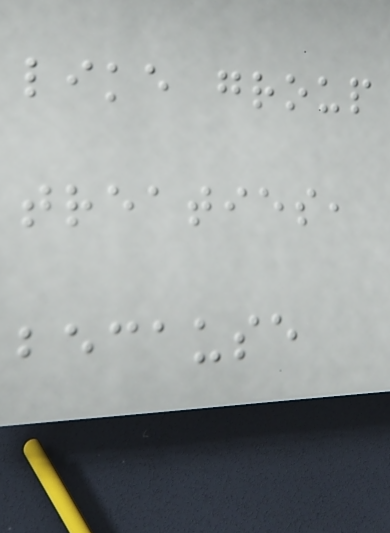like group
treaties,
because
